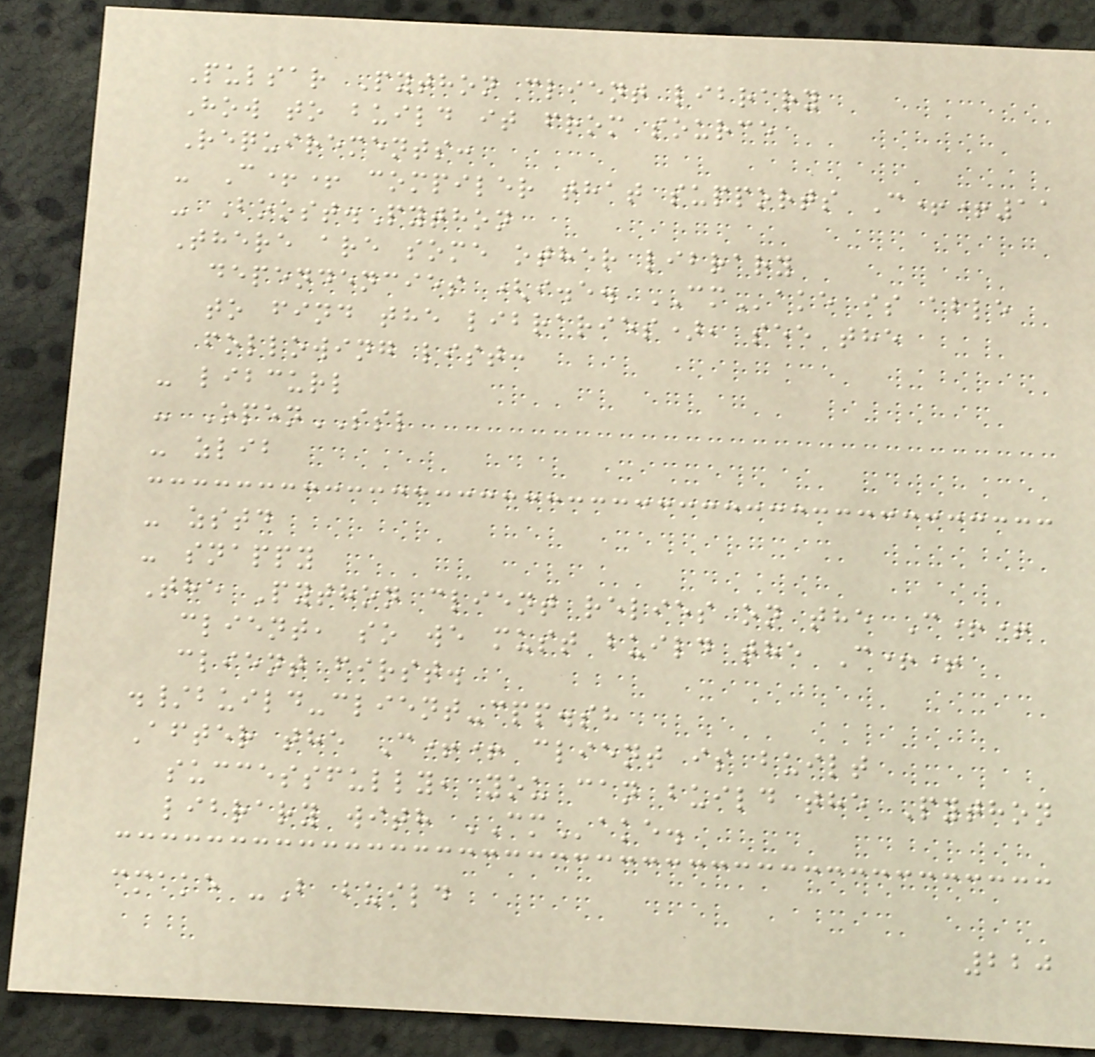Pulsar Python client library
How to build it from source
Requirements:
- C++ compiler that supports C++11
- Boost.Python
There are some other library
dependencies (i.e. CMake is able
to find the libraries), see the
following list:
- libcurl
- OpenSSL
- zlib
- zstd
- snappy
The Python client relies on the C++
client, so we must build the C++
client first.
./build-client-cpp.sh
After the C++ client is built
successfully, you can build the Python
library with CMake.
cmake -B build
220
